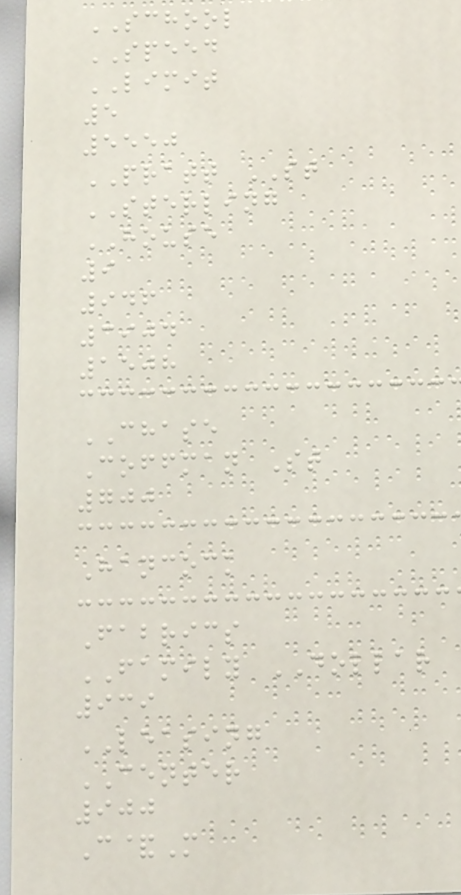SCHOOL
SPEED
LIMIT
5
5550
PRATT ST
STERLING
HOUSE
9
946
3904
1508
CHASE
Coffman St
700
Hancock
Fabrics
FAMILY DOLLAR
939
LEASING
CENTER
900
C&M
